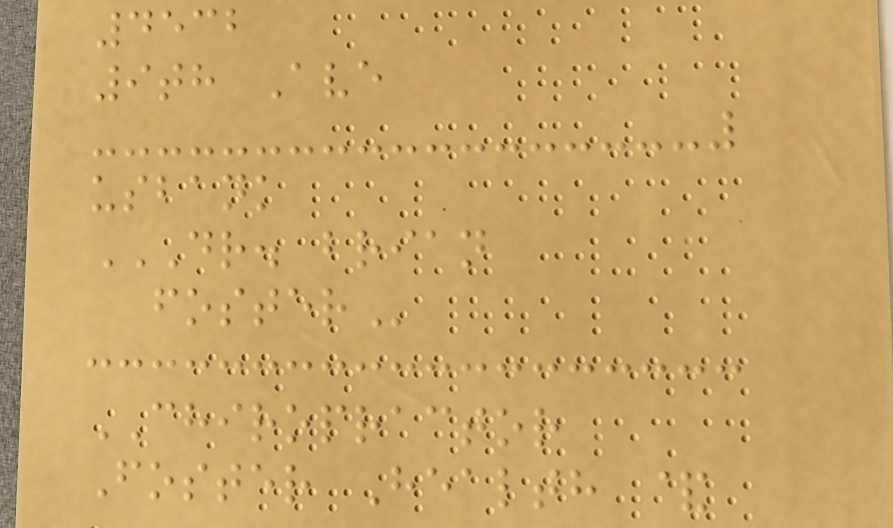4532
9th Ave
usbank
DR. BRIAN
FOSTER
CHIROPRACTOR
Foster Health &
